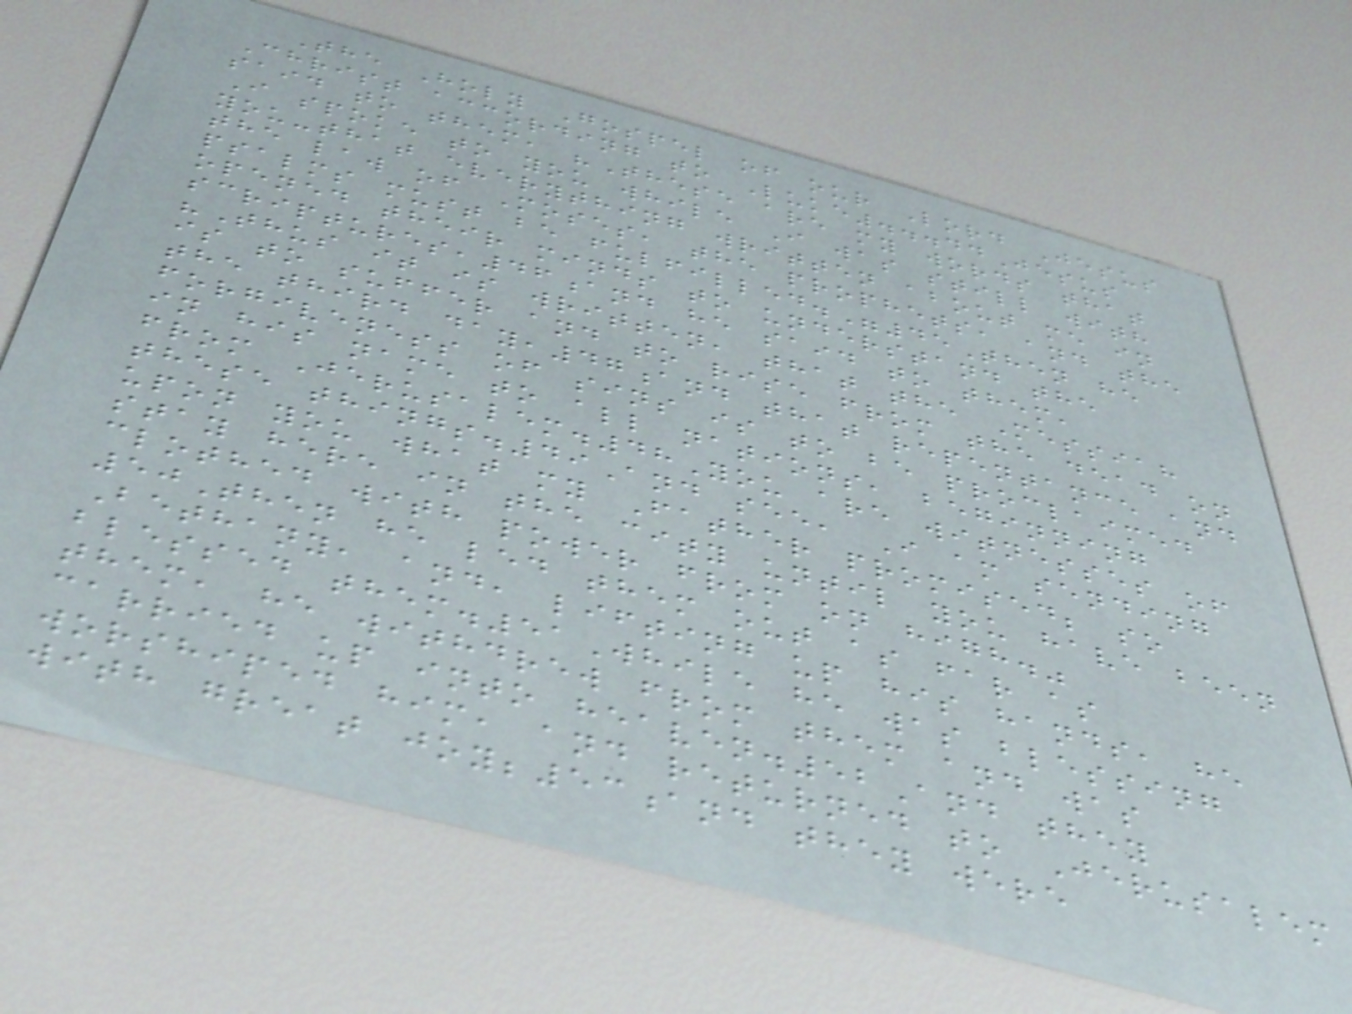The Holy Gospel of our Lord Jesus
Christ according to Luke...44Jesus
said to them, "These are my words that
I spoke to you while I was still with
you-that everything written about me in
the law of Moses, the prophets, and the
psalms must be fulfilled."45Then he
opened their minds to understand the
scriptures,46and he said to them,
"Thus it is written, that the Messiah
is to suffer and to rise from the dead on
the third day,47and that repentance and
forgiveness of sins is to be proclaimed
in his name to all nations, beginning
from Jerusalem.48You are witnesses of
these things.49And see, I am sending
upon you what my Father promised; so
stay here in the city until you have been
clothed with power from on high."
50Then he led them out as far as
Bethany, and, lifting up his hands, he
blessed them.51While he was blessing
them, he withdrew from them and was
carried up into heaven.52And they
worshiped him, and returned to Jerusalem
with great joy;53and they were
